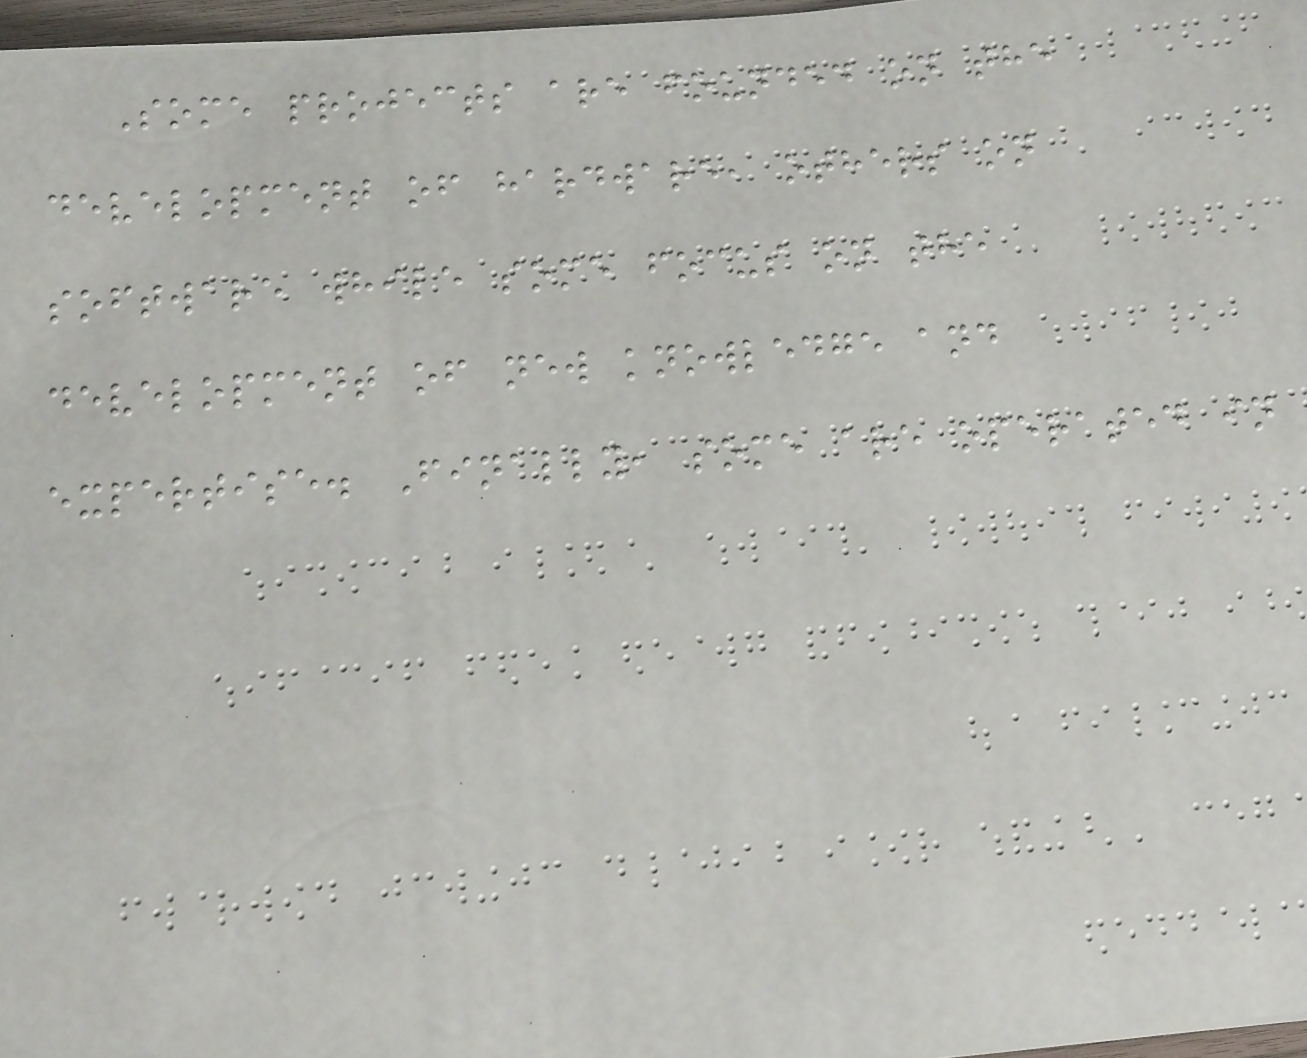Some projects are founded on the
development of hardware, others on
software while some focus on the
development of new knowledge and
expertise. Finally, some are operated in
